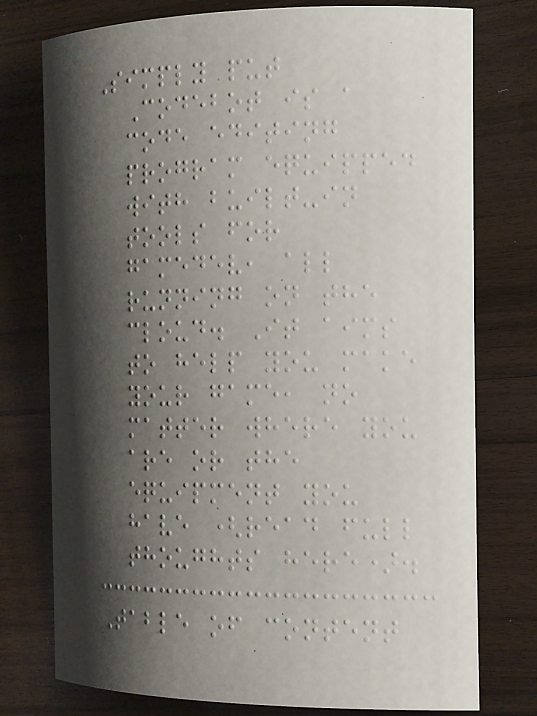Simply put
Codebot is a
code editing
program equipped
with built-in
tools for
gamedev, all
running on the
cloud. It aims
to help you make
your game, no
matter where you
are or the
equipment you
have (read full
thoughts here).
Table of content
